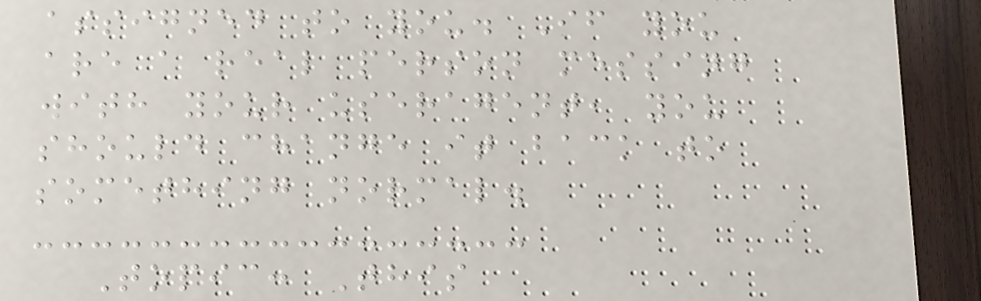assigned to you. If you
are a real person messing
with your useragent, you
should change it back to
something normal.
Topic: This
